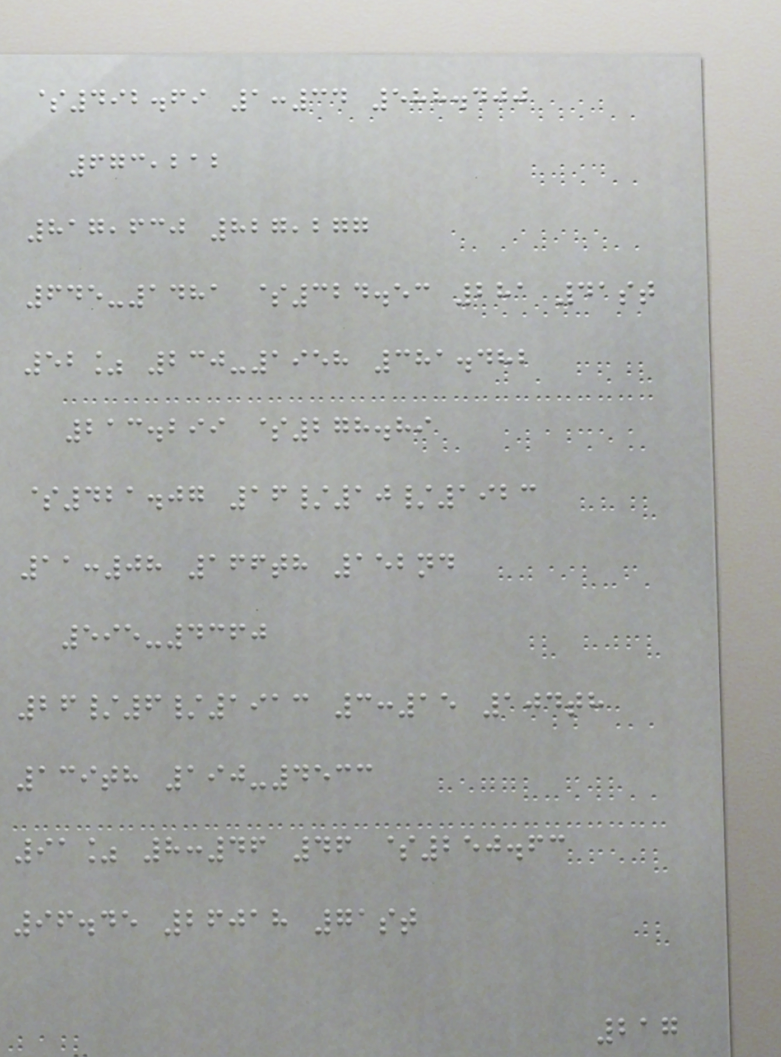$492.69 1:34 588.400
673,212
817,630 827,277
645-1481 $324.53 281 41st
52% 230-1958 381.482
213.299 $278.89
$421.07 16/10/1923
11:08 166th 152nd
595-4360
26/6/1913 3:15 104th
139th 190-4533
91% 8:46 46 $250.63
96.45 26018 71st
217
